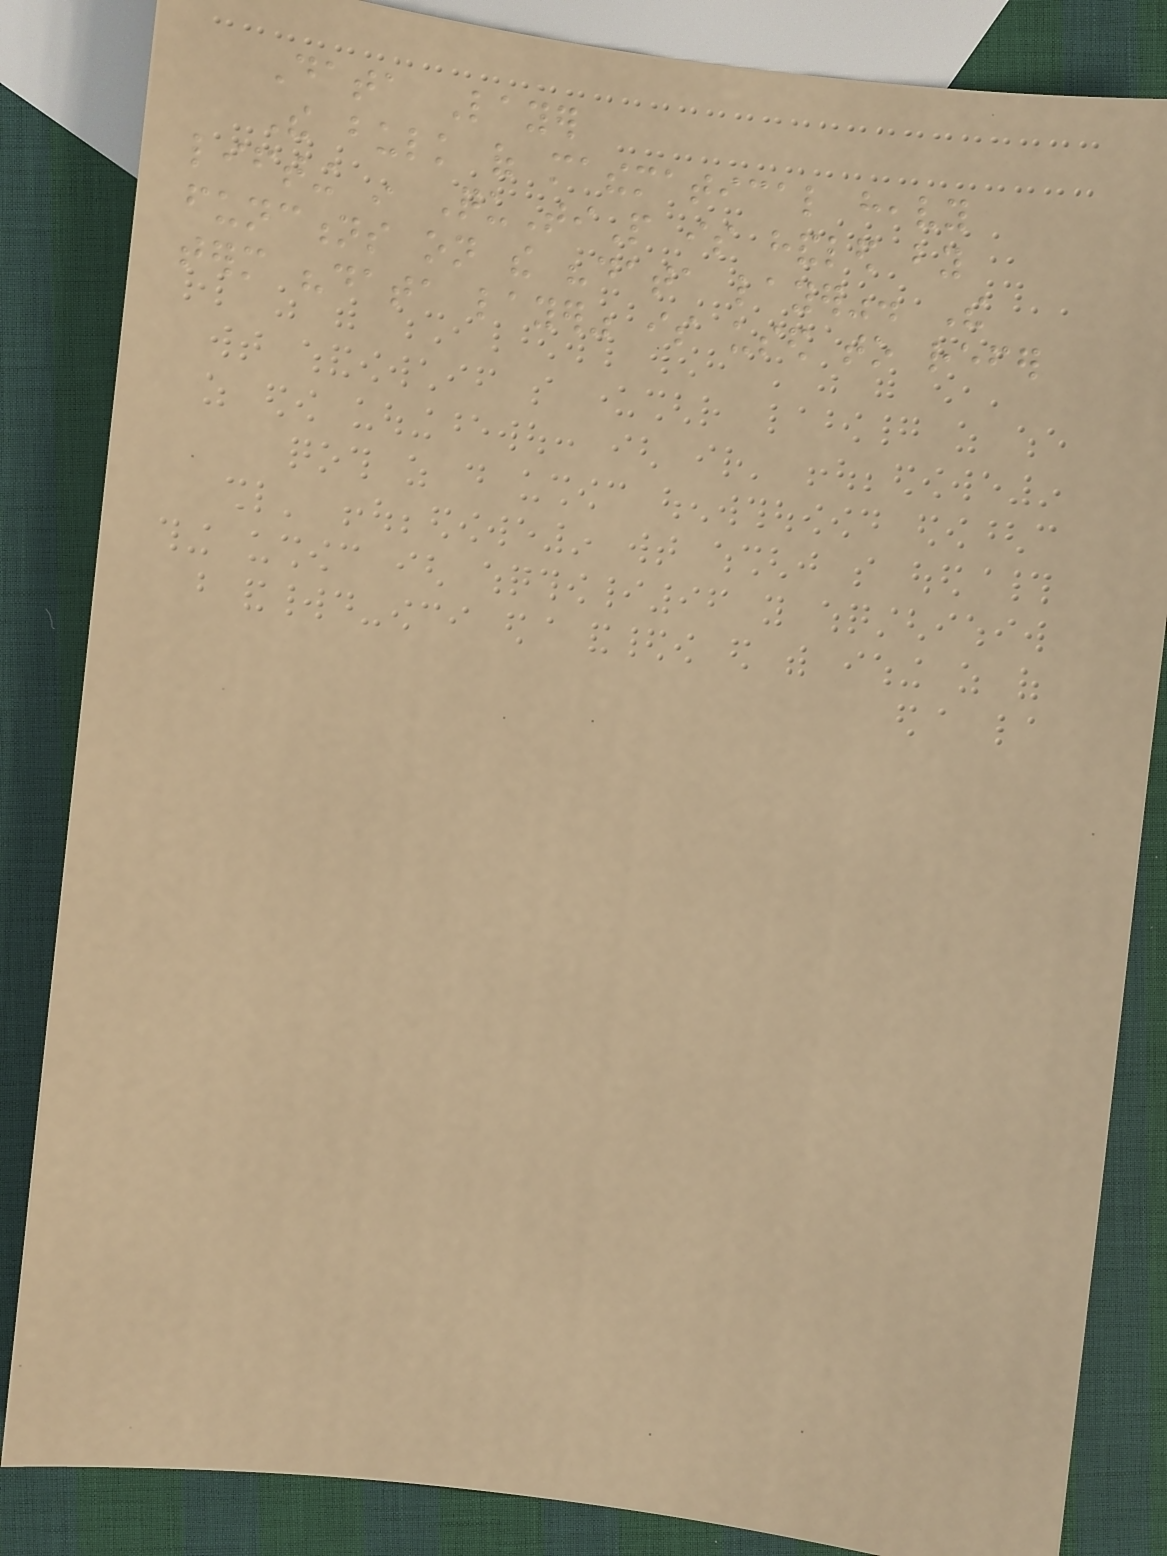Data Layer
The bulk of mathematical heavy
lifting in QuTiP is handled by
functions on the "data layer". The
term "data layer" is used to refer
